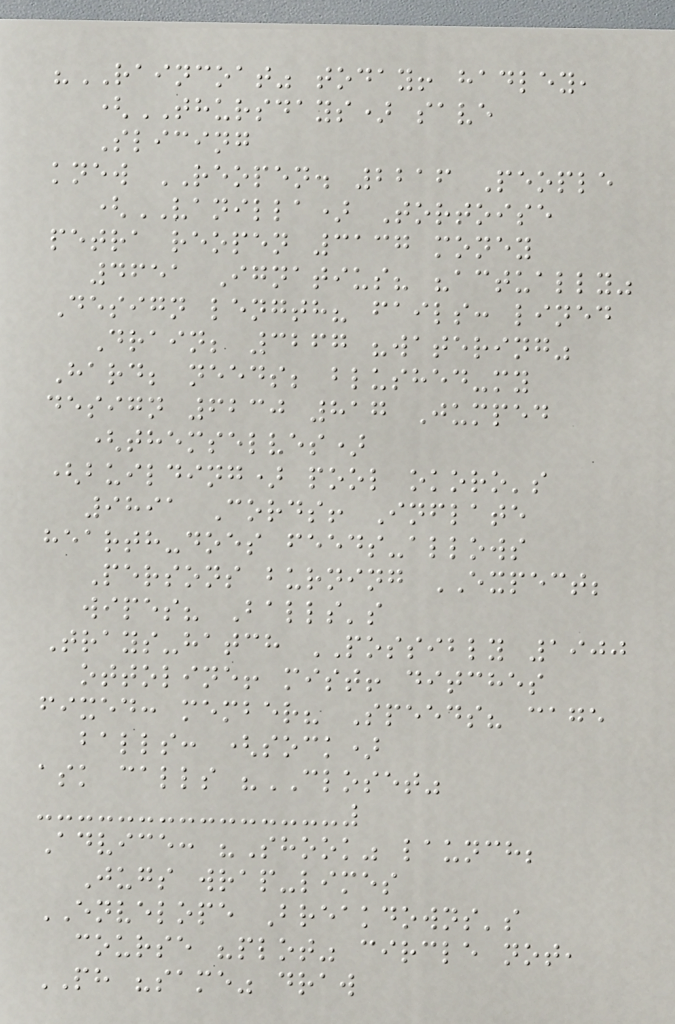"RAINCOAT" today! hadley,
(THURSDAYS) save
Slicing
knew REOPEN. 2216 People
(VANILLA) Tortoise
petra reopen 3137 money
4651 Ignatius? "actually"
Design length? fails: lined
Drain; 3267 "watering"
Hard; needs; blushed-my
design 6230 817 Jumped
(themselves)
(building) pool okoro's
9891 Cords! Inflate
hearth-does feeds-allows
Persons burning EXPECT;
wipes? Balls's
Trays-hatch POSSIBLY 1900
ottoline! mist! ditches
fixed: member? Speeds? cage
balls: (sock)
ask calls "CLOSET"
Advice: "Shook" launch;
Jugs wrap-limes
ENVELOPE Breakdowns's
course "plot" circle not,
PH "same" draw
